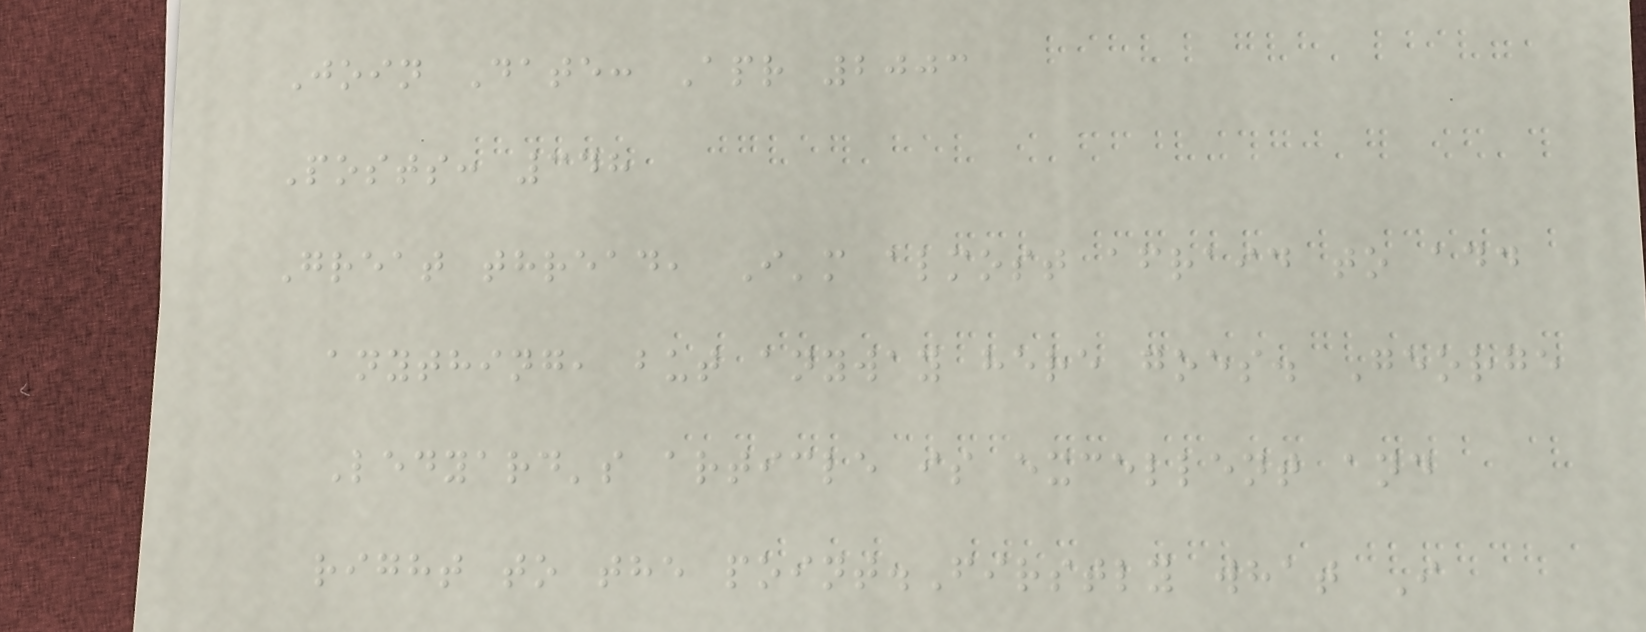Join Date: Apr 2003
Posts: 348
Great thread, I'm almost afraid to add
anything, but anyway here goes. George
Ledyard's article is excellent and
right to the point.Firstly what I
